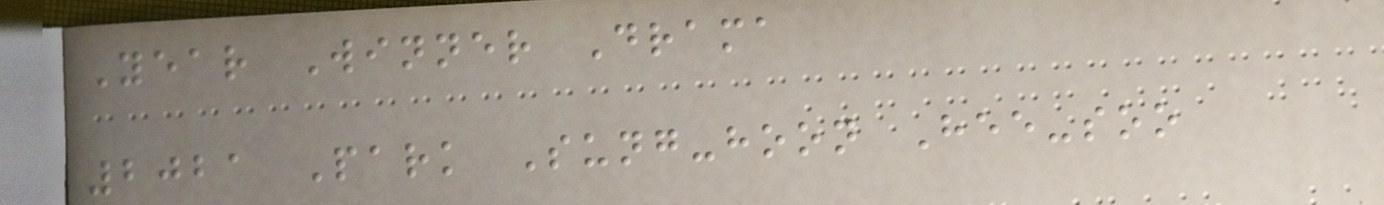Year Winner Drama
2021 Park Sung-hoon Hee-soo
